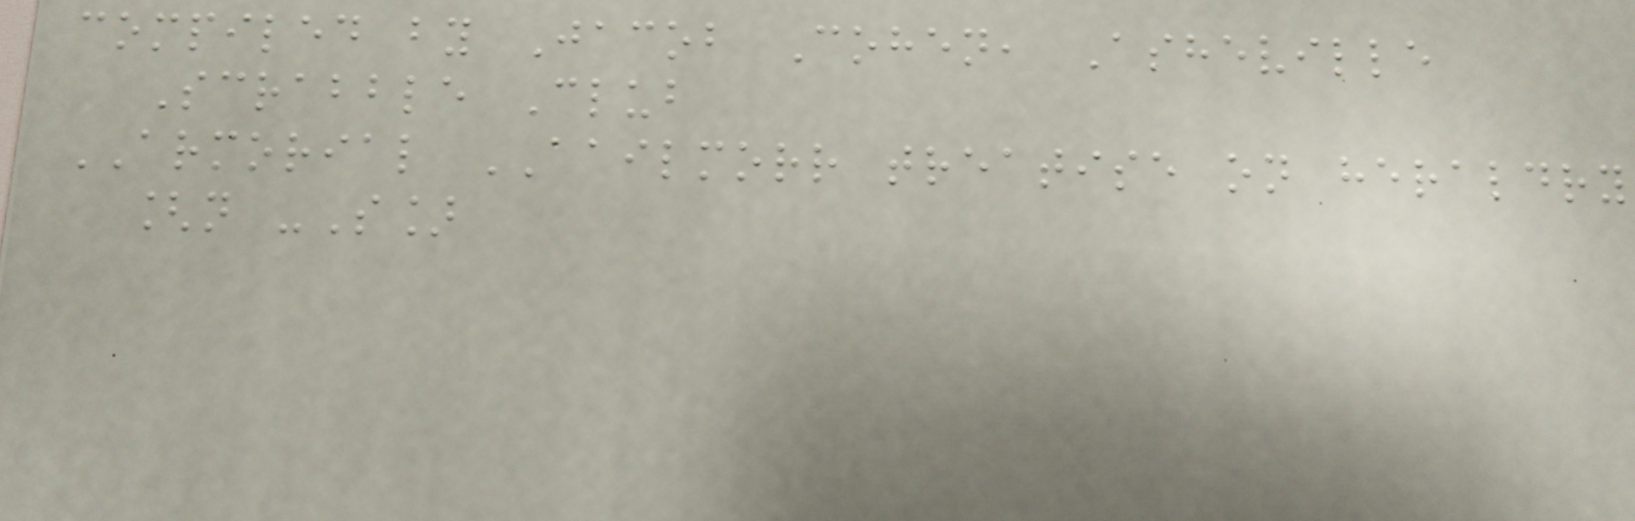compiled by Jacob Cohen, Asheville
Scrabble Club
ARMORIAL AAILMORR treatise on heraldry
[n -S]
